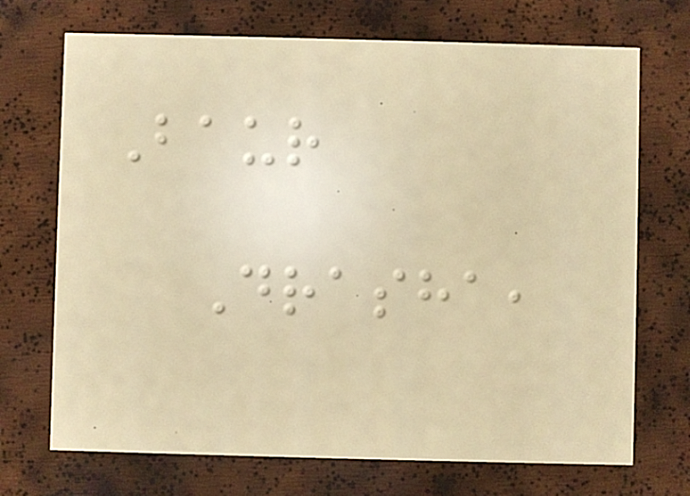Baur
Drasha,
